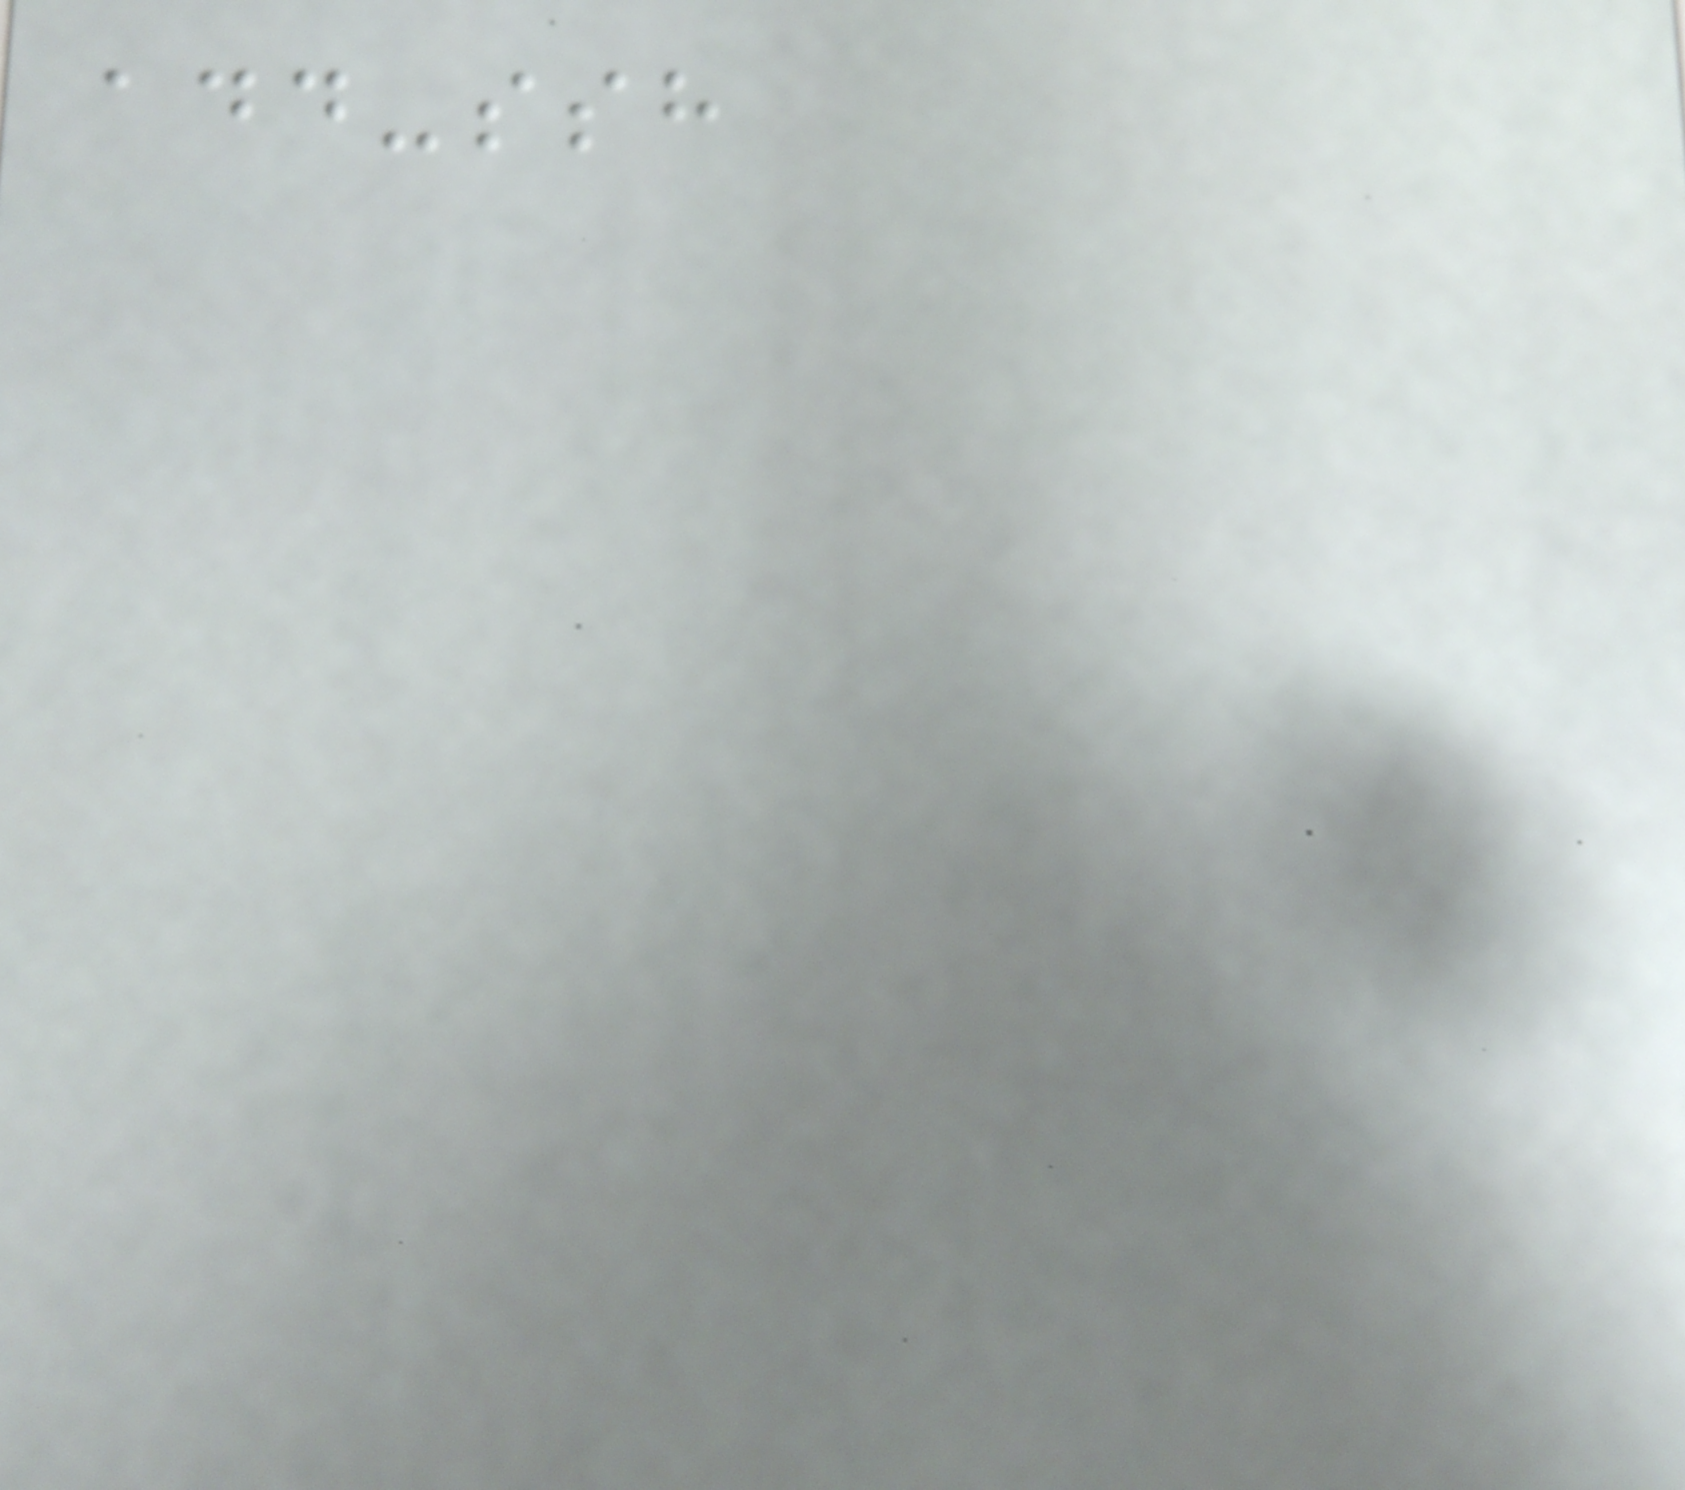add-ssh
